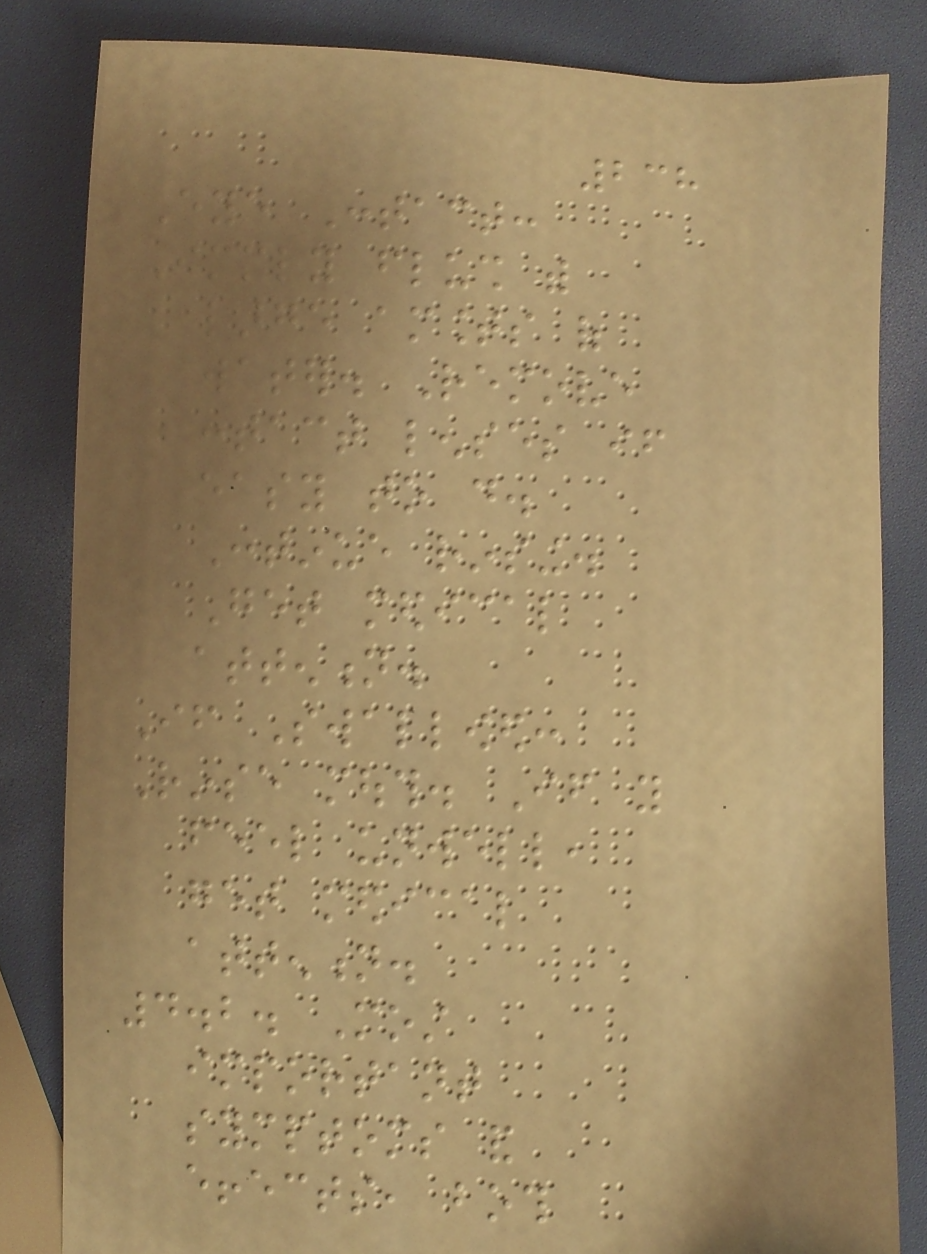238
Eye Contact:
Immediately flush with
large amounts of
water. Remove
contact lenses if
easy to do.
Continue rinsing.
Get medical
attention.
If Swallowed:
Rinse mouth. If you
feel unwell,
get medical
attention.
4.2. Most
important
symptoms and
effects, both
